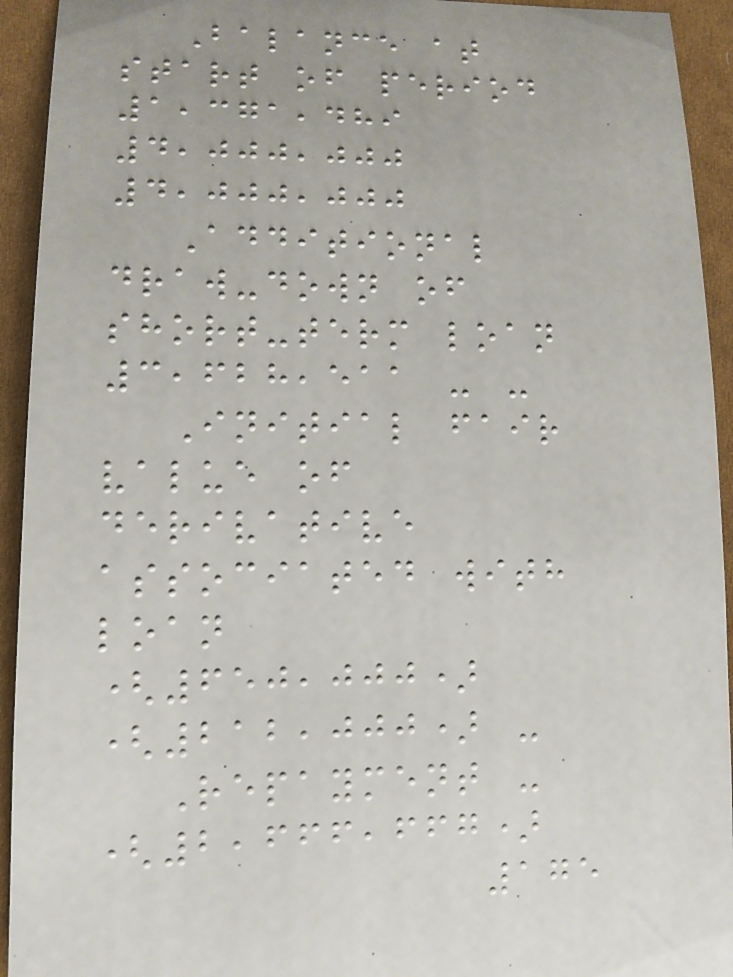Balance at
start of period
1,371,489
4,000,000
4,000,000
Additional
draw-down of
short-term loan
3,628,511 - -
Initial fair
value of
derivative
associated with
loan
(650,000)
(212,000) -
Repayment -
(2,666,667)
175
